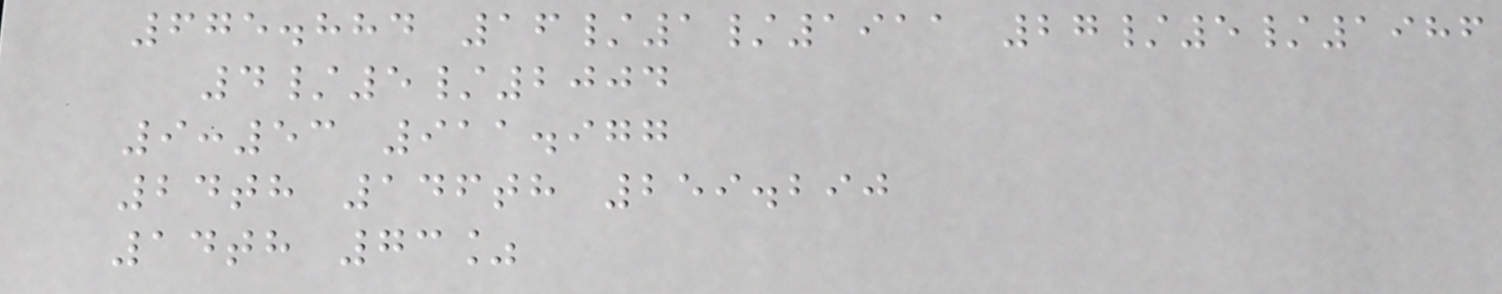675.884 16/1/1911 27/5/1986
4/5/2004
9:53 911.977
24th 146th 259.290
14th 73%
